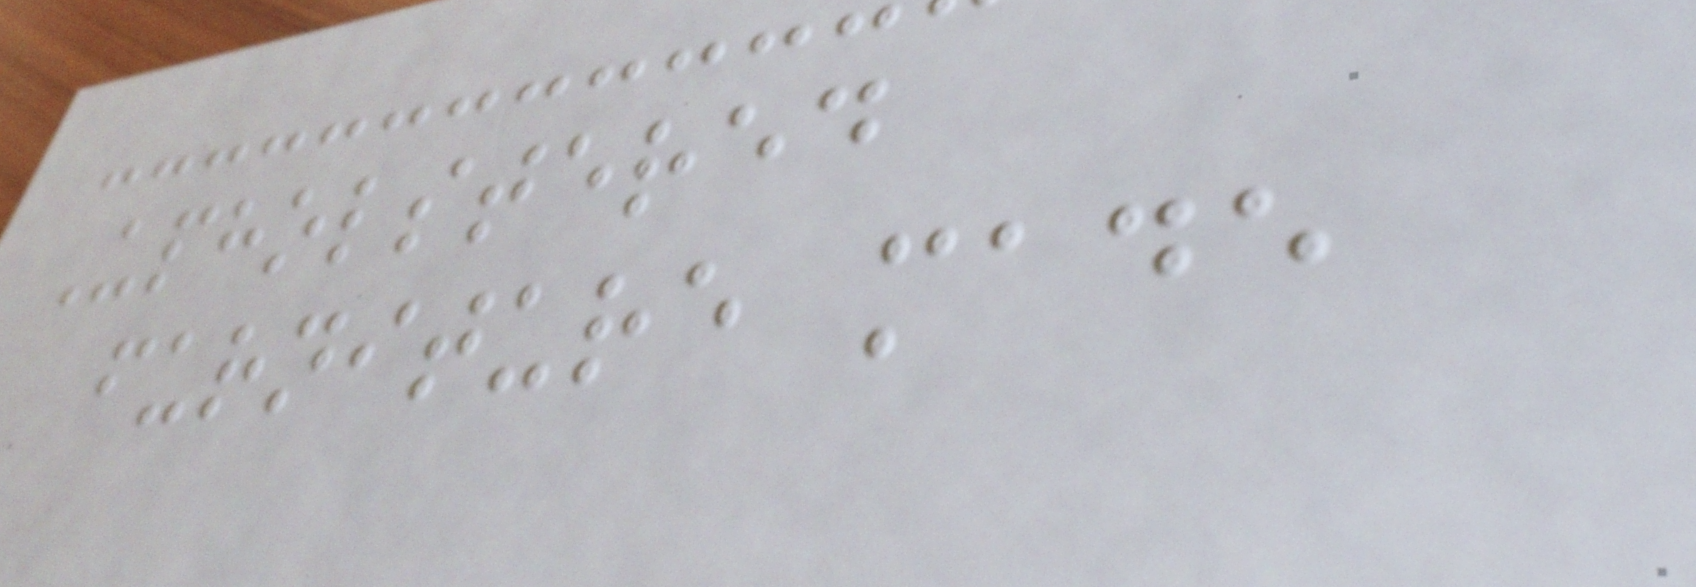Upholstered
furniture made
